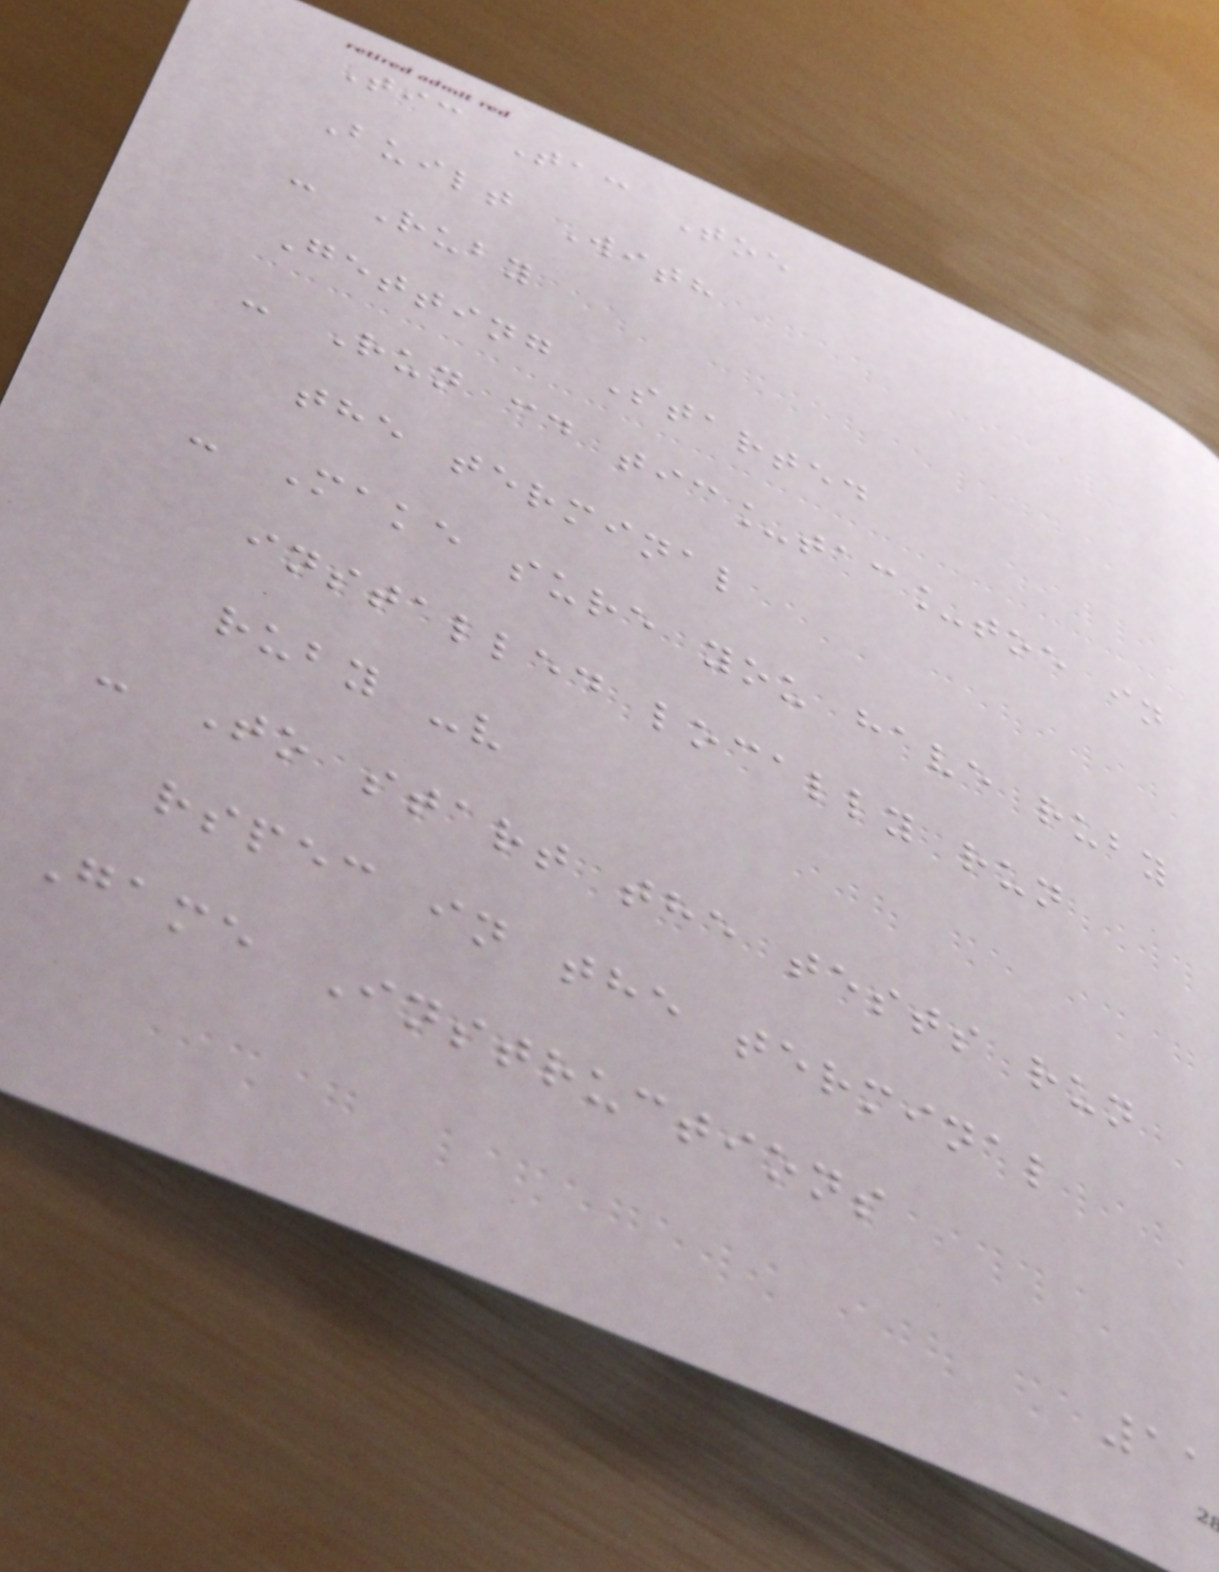Tic Tac Toe
Built With
- Ruby
Getting Started
- Run cd tic_tac_toe in
the terminal
- Make sure you have ruby
installed locally run
ruby -v
- To start the tests run
rspec in the terminal
Game Instructions
11
